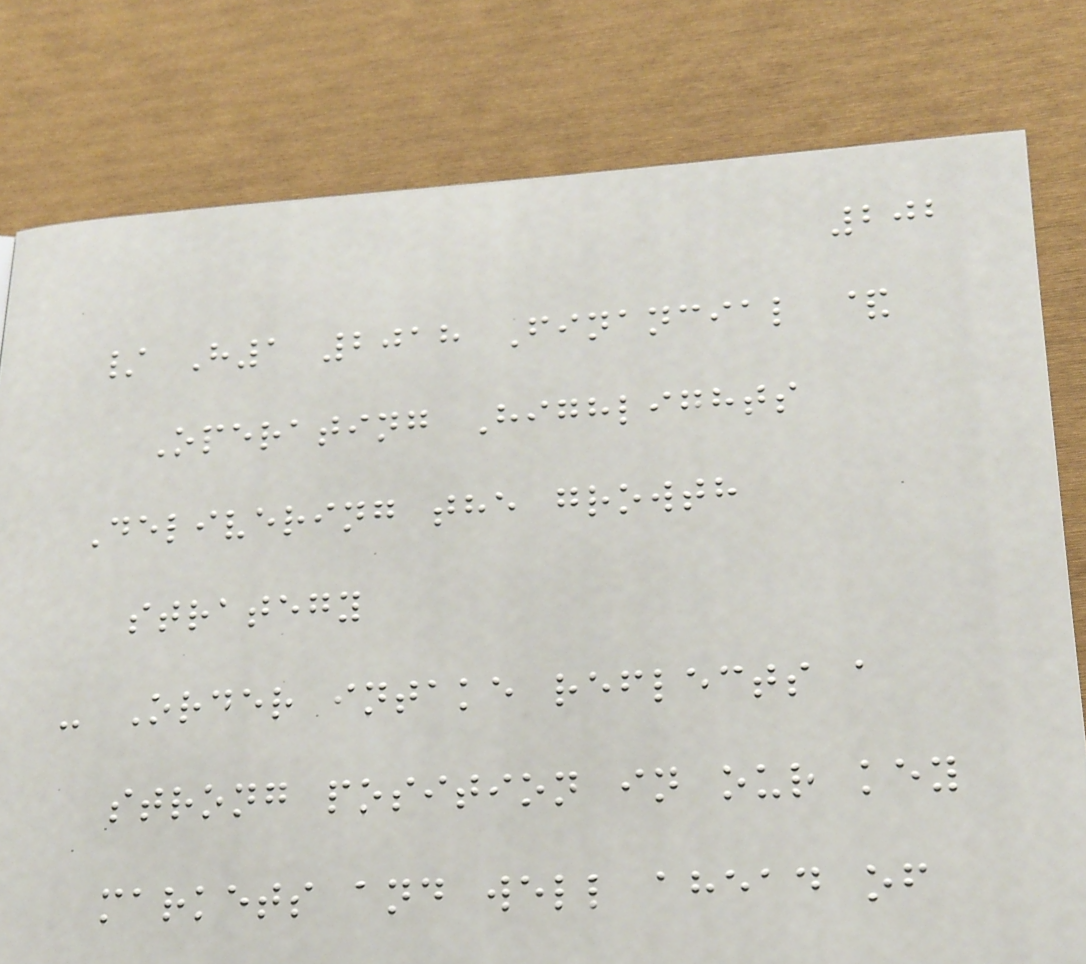202
/ H1 2018 Financial &
Operating Highlights
Delivering the growth
strategy
- Order intake reflects a
strong position in our key
markets and well ahead of
